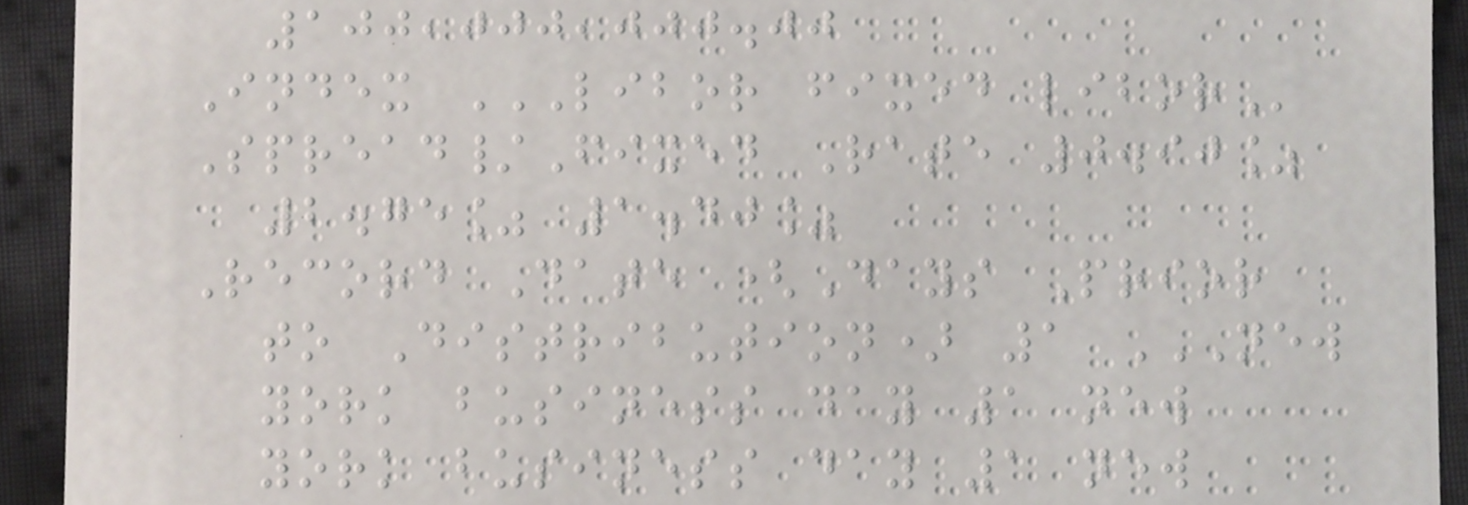100,000,000.00
Index LIBOR FIXED LIBOR
Spread/Fixed Rate 0.90%
2.75% 1.40%
Record Date (Days Prior
to Distribution) 1 NEW
YORK BUSINESS DAY 1 NEW
YORK BUSINESS DAY 1 NEW
